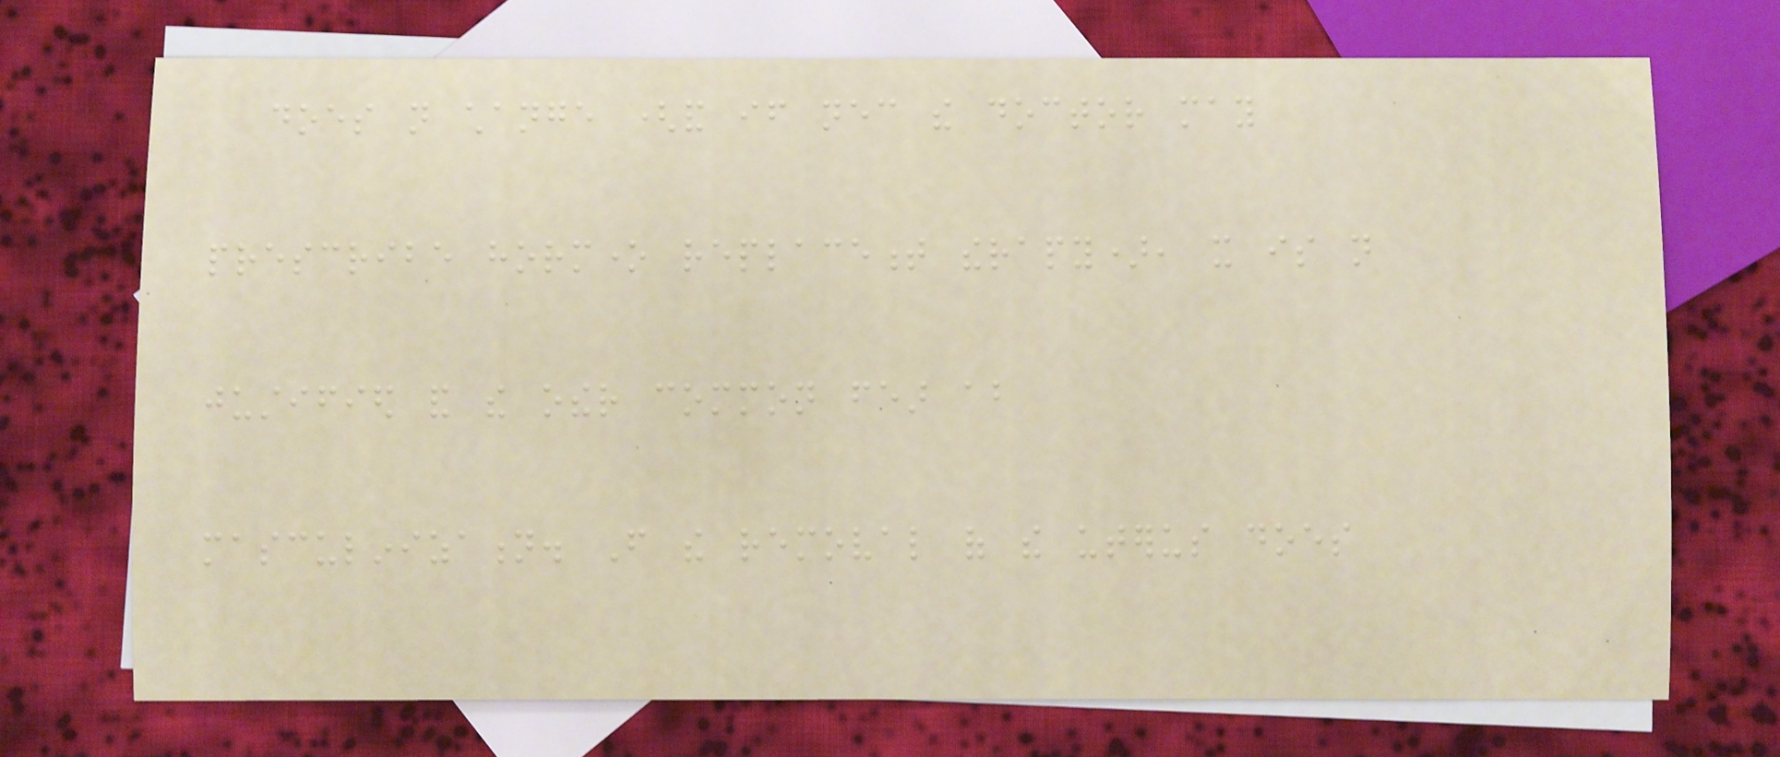does not change (and if necessary the doctor may
prescribe hormone replacement therapy), it is not
justified and the other common fear about
masculinization. From the removal of the uterus does
